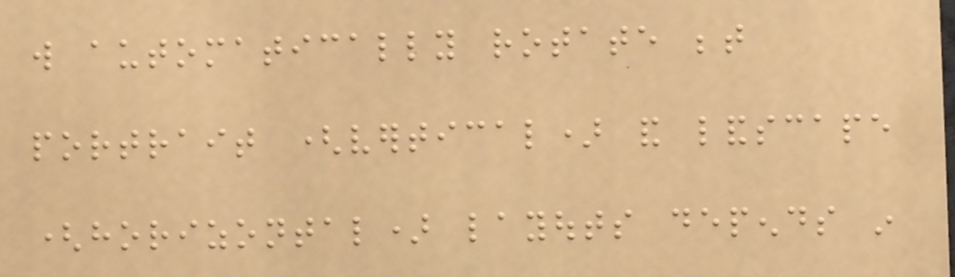will automatically rotate between
portrait (vertical) and landscape
(horizontal) layouts depends in
